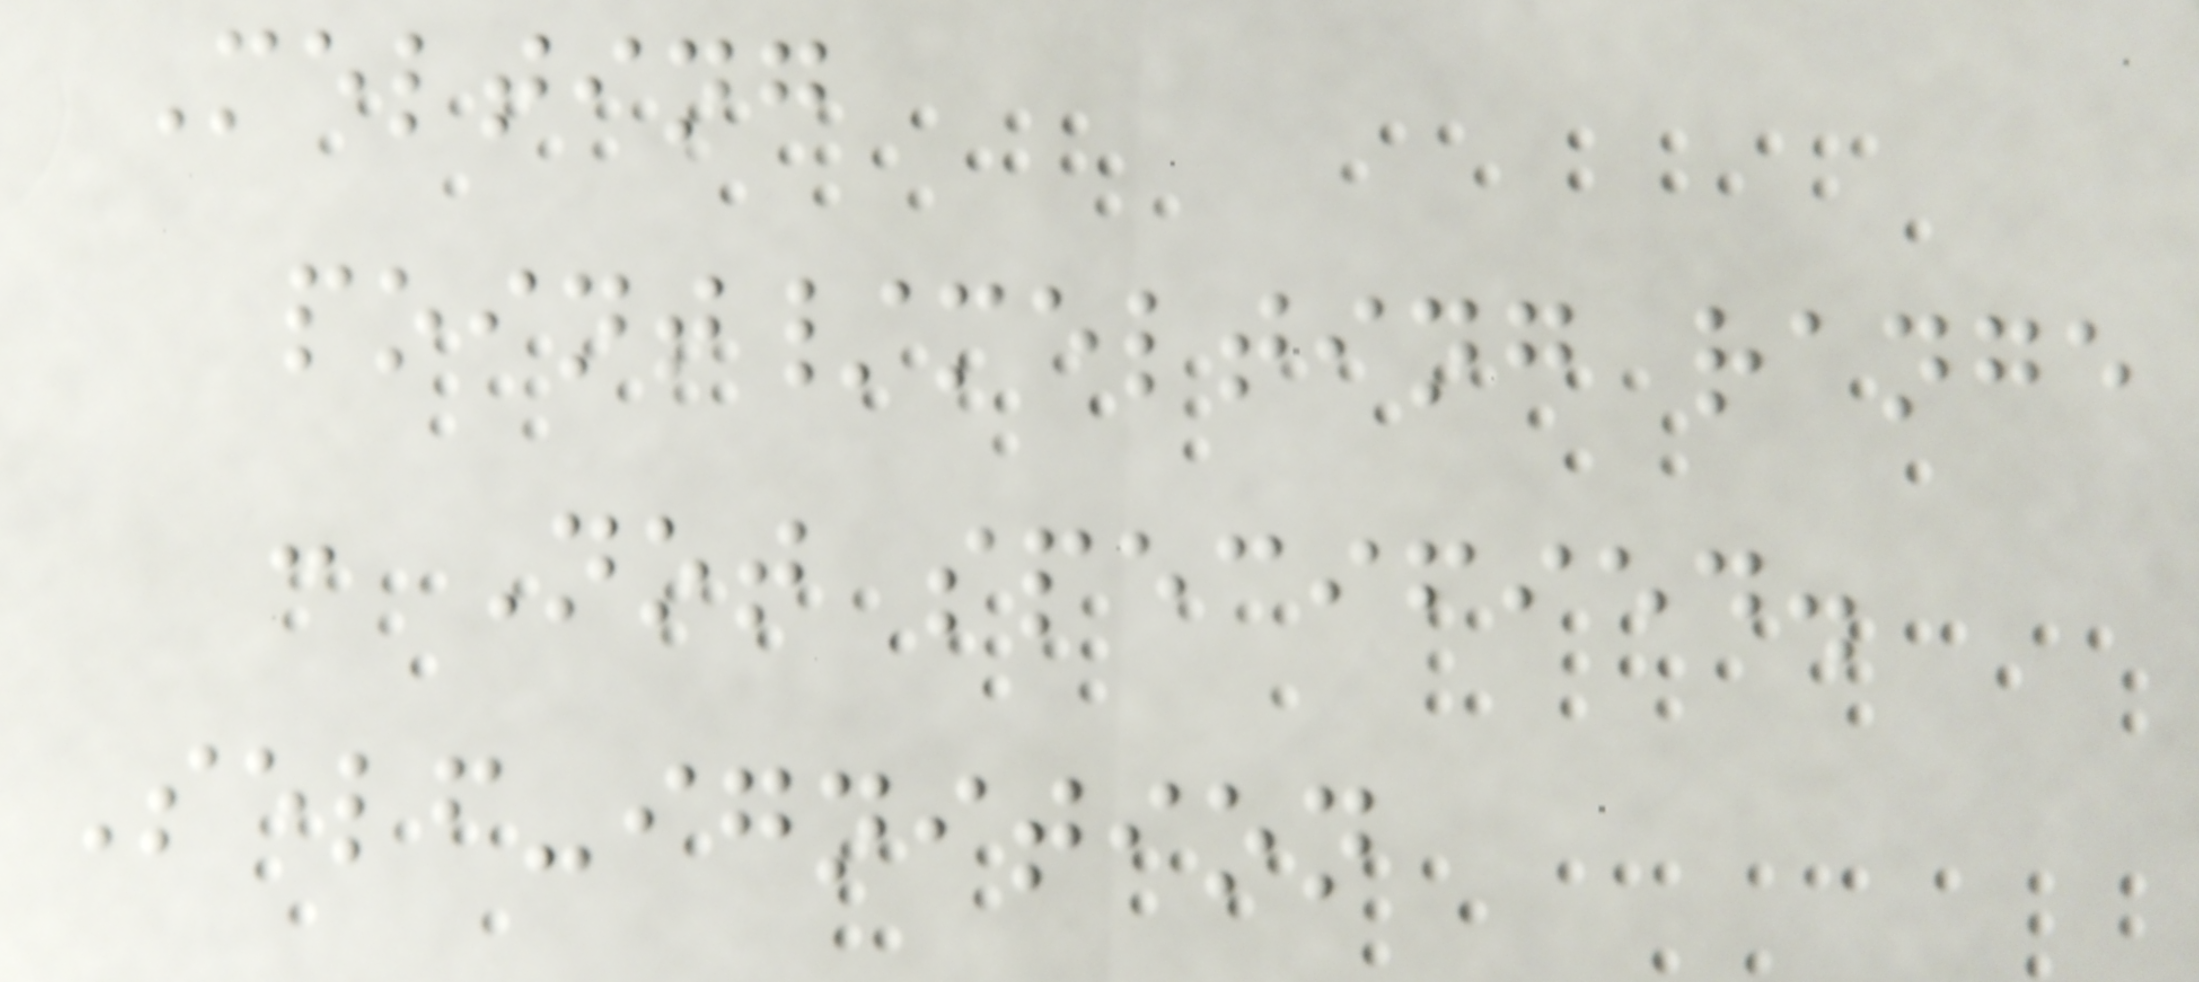Melting
point/melting range
: Not specified.
Self-ignition
